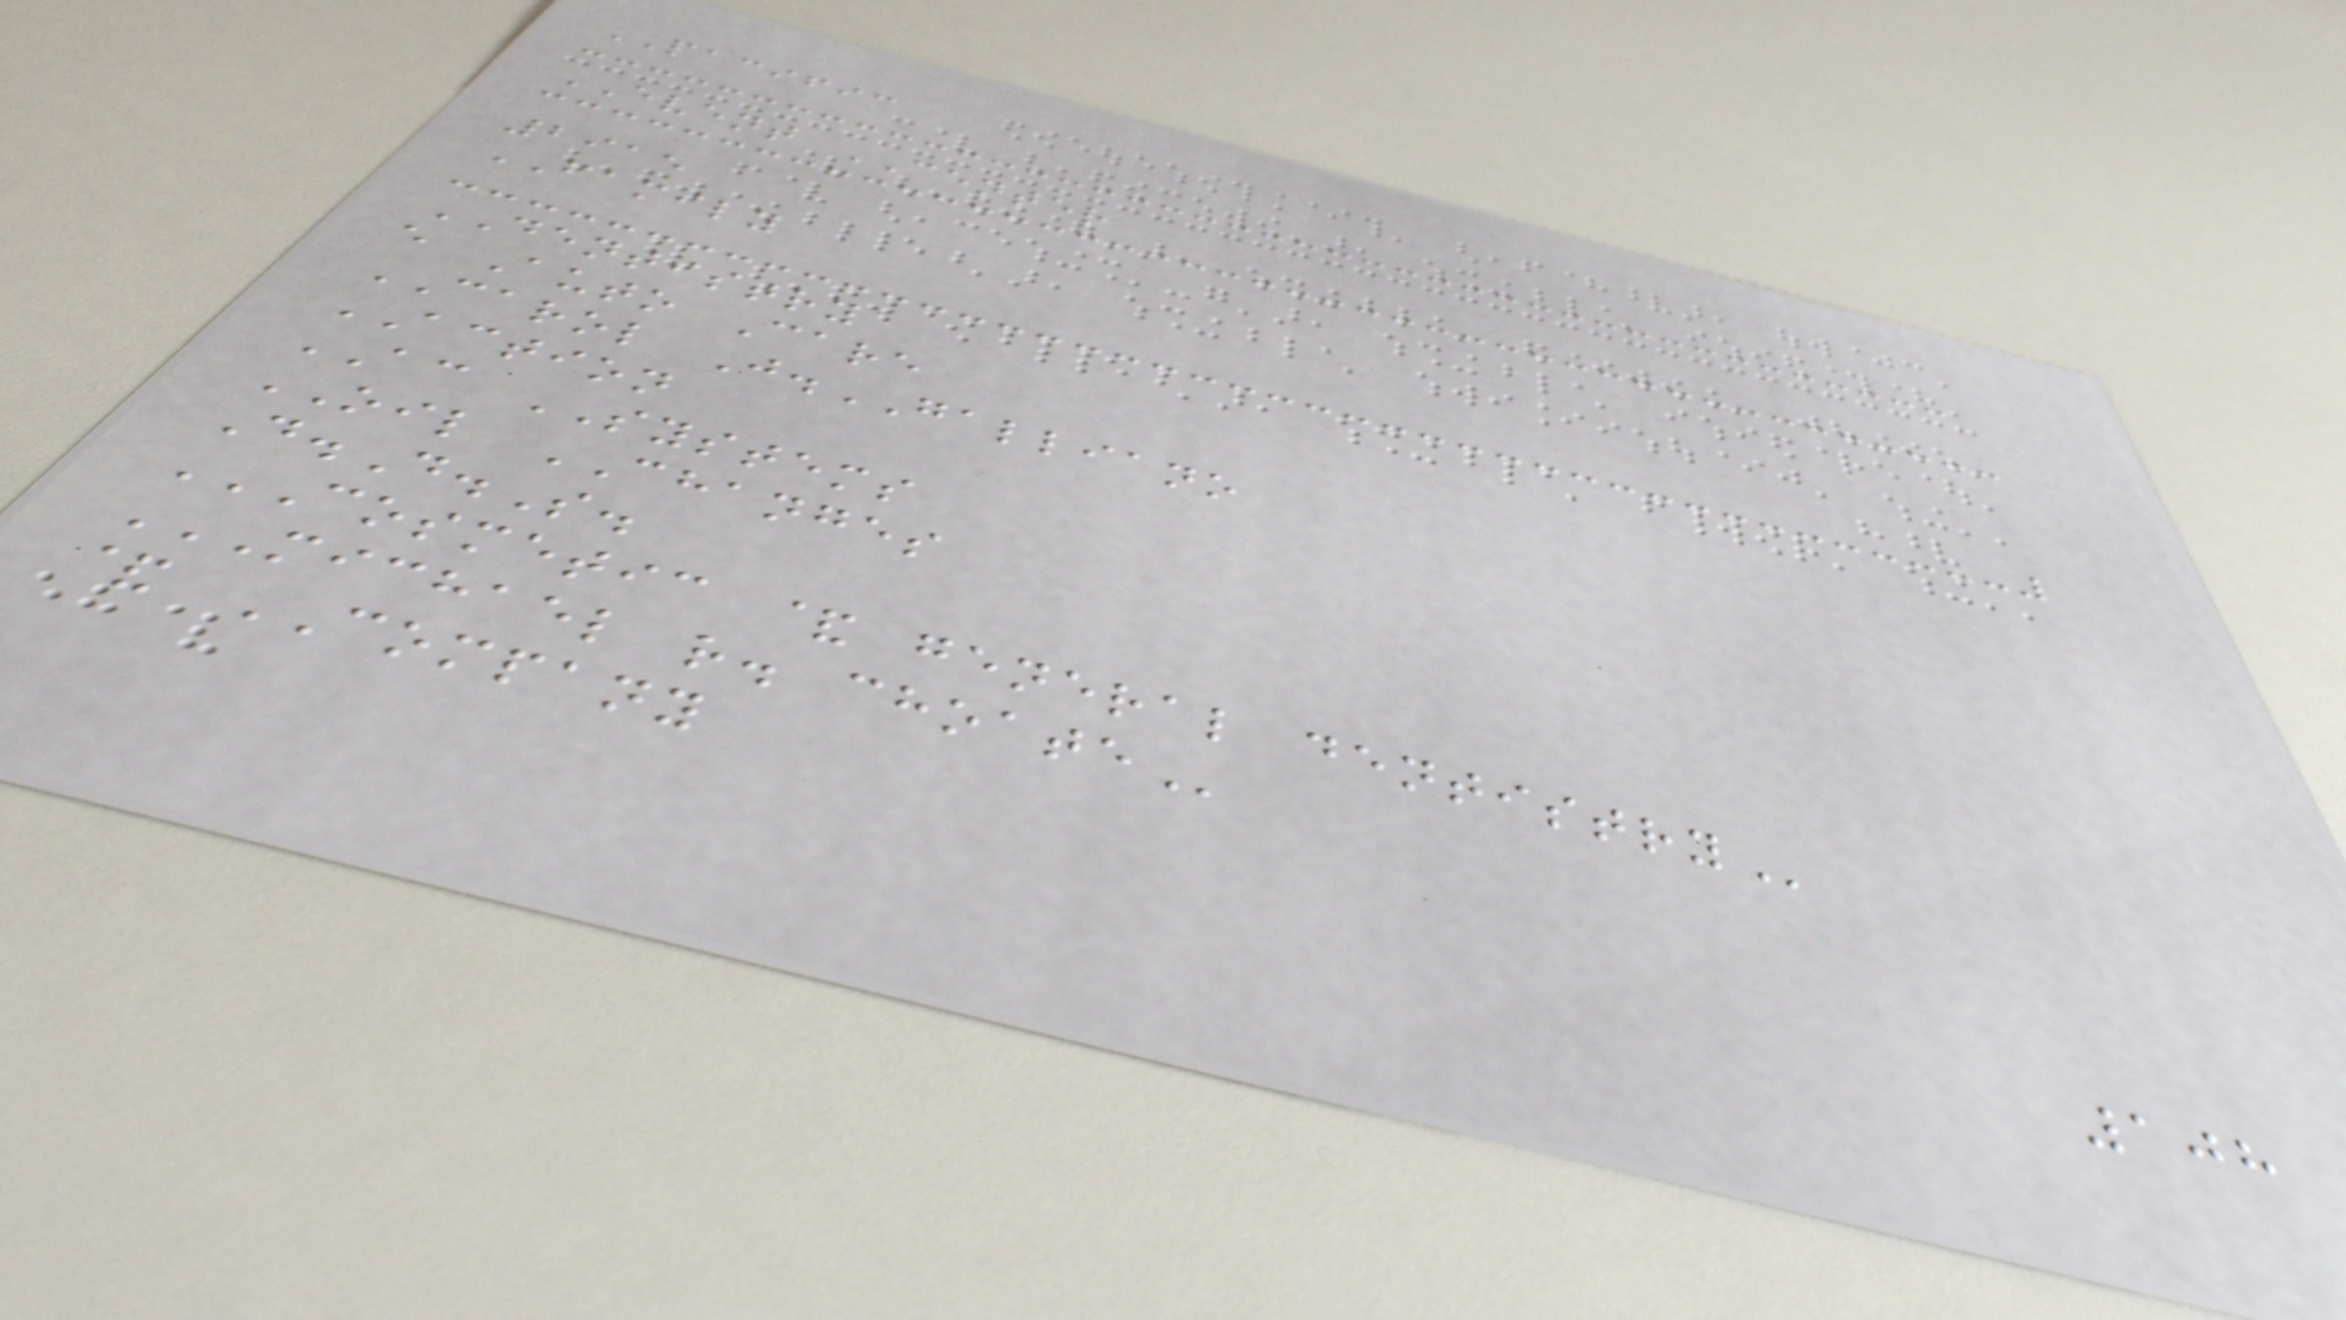PACIFIC
EVENT CENTER
2915
FAMILY
DENTISTRY
e Auto Care
CAROL J.GALLIANO
ACTION
AC SYSTEMS
OIL CHANGES
D.D.S.
COSMETIC & GENERAL DENTISTRY
MICHAEL R. CHOATE
& COMPANY
108
